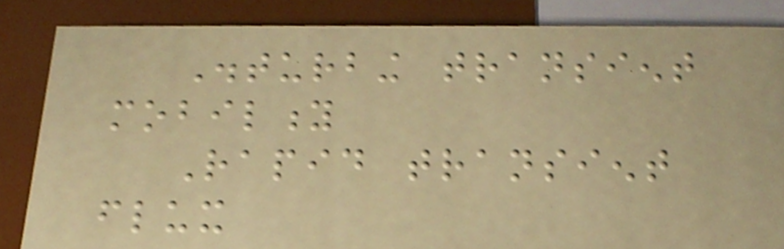Disturbing transient
mobility
Rapid transient
flux
